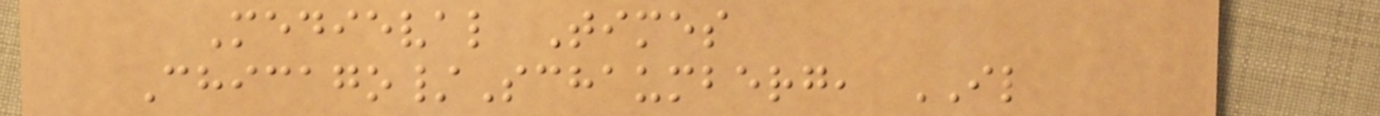Medieval Times
Chicago/Schaumberg, IL
